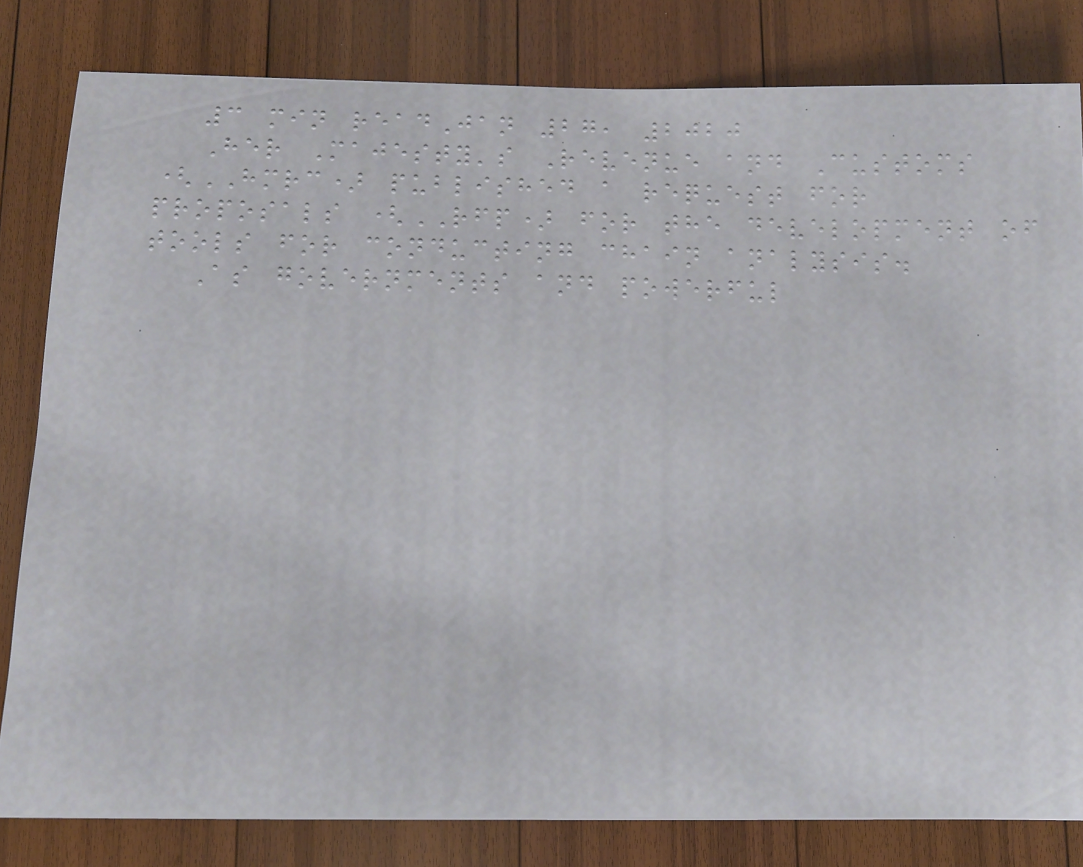3 min readJan 27, 2020
Her Majesty's Revenue and Customs
(HMRC) published a request for
proposals (RFP) for the development of
tools for conducting chain analysis.
As governments and powerful
